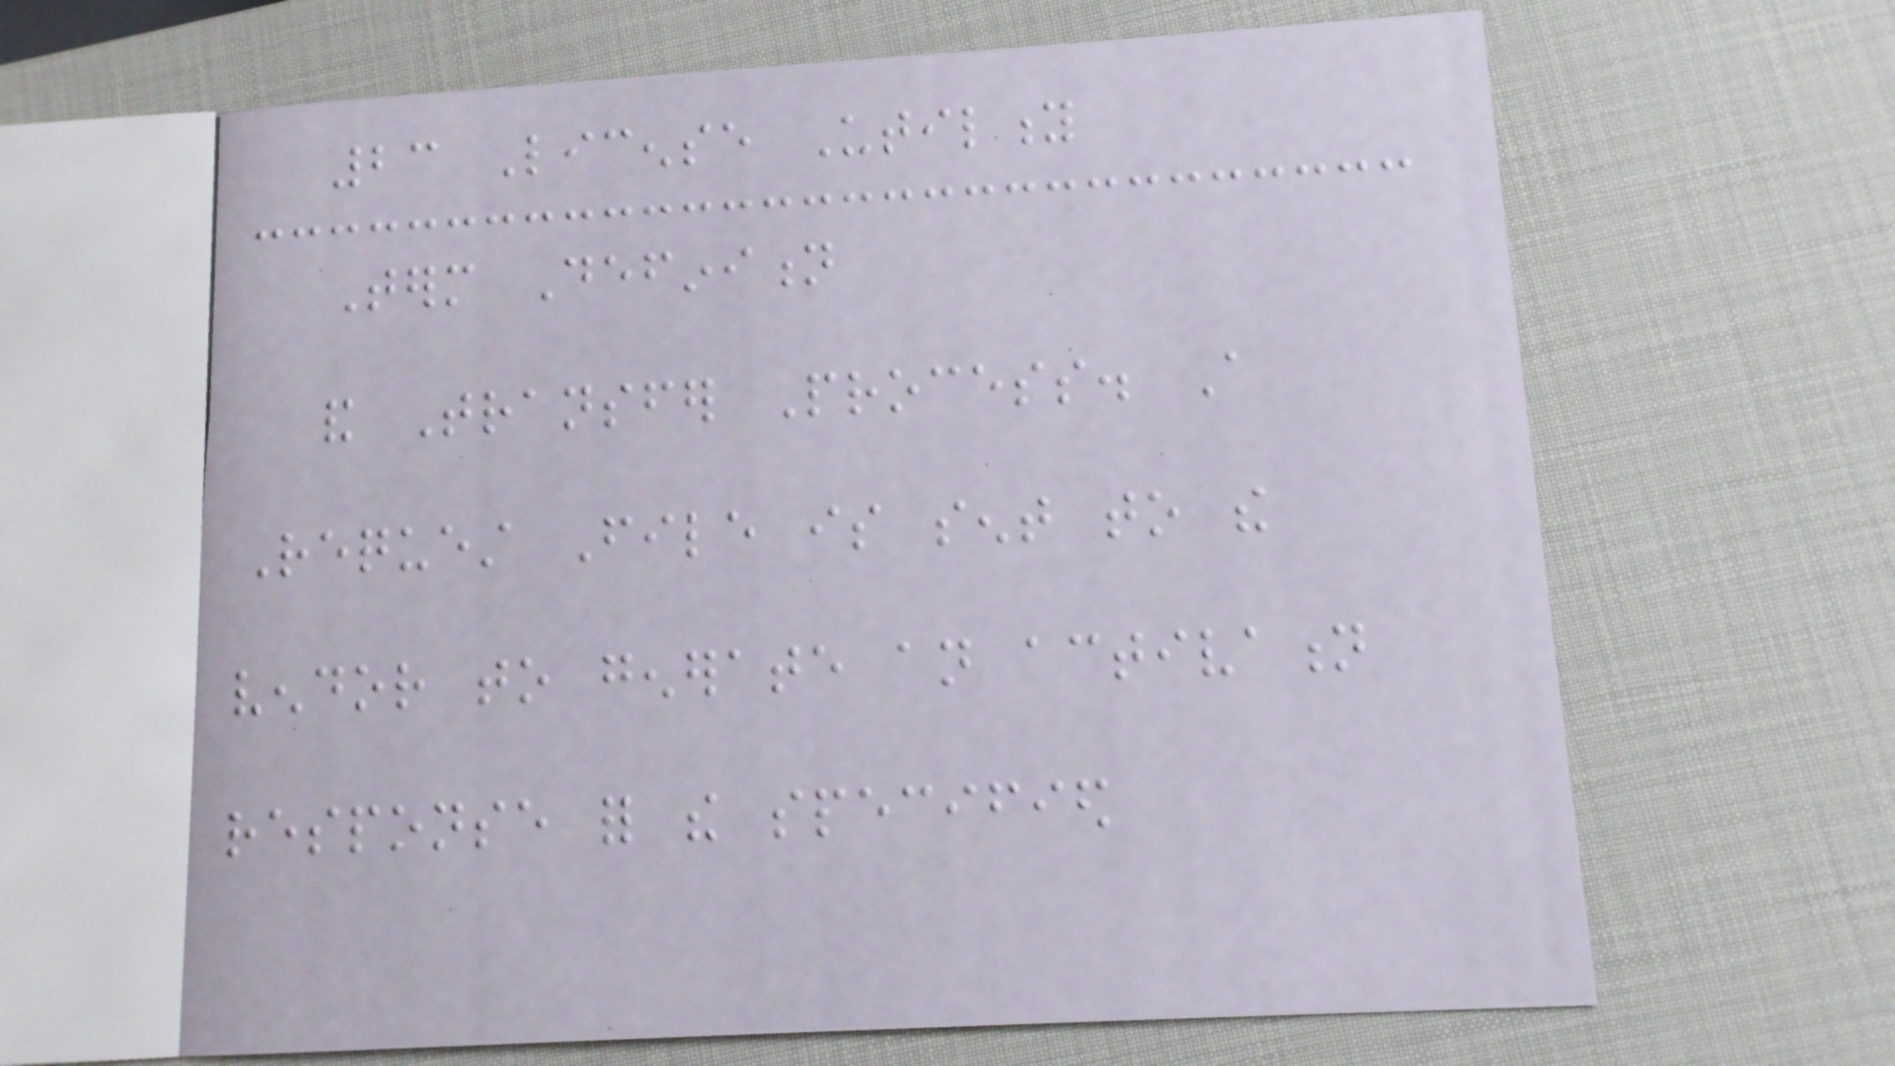23 License Utility
Term Definition
and Transfer Process. A
Request File is sent to the
vendor to generate an activation
response for the specified
